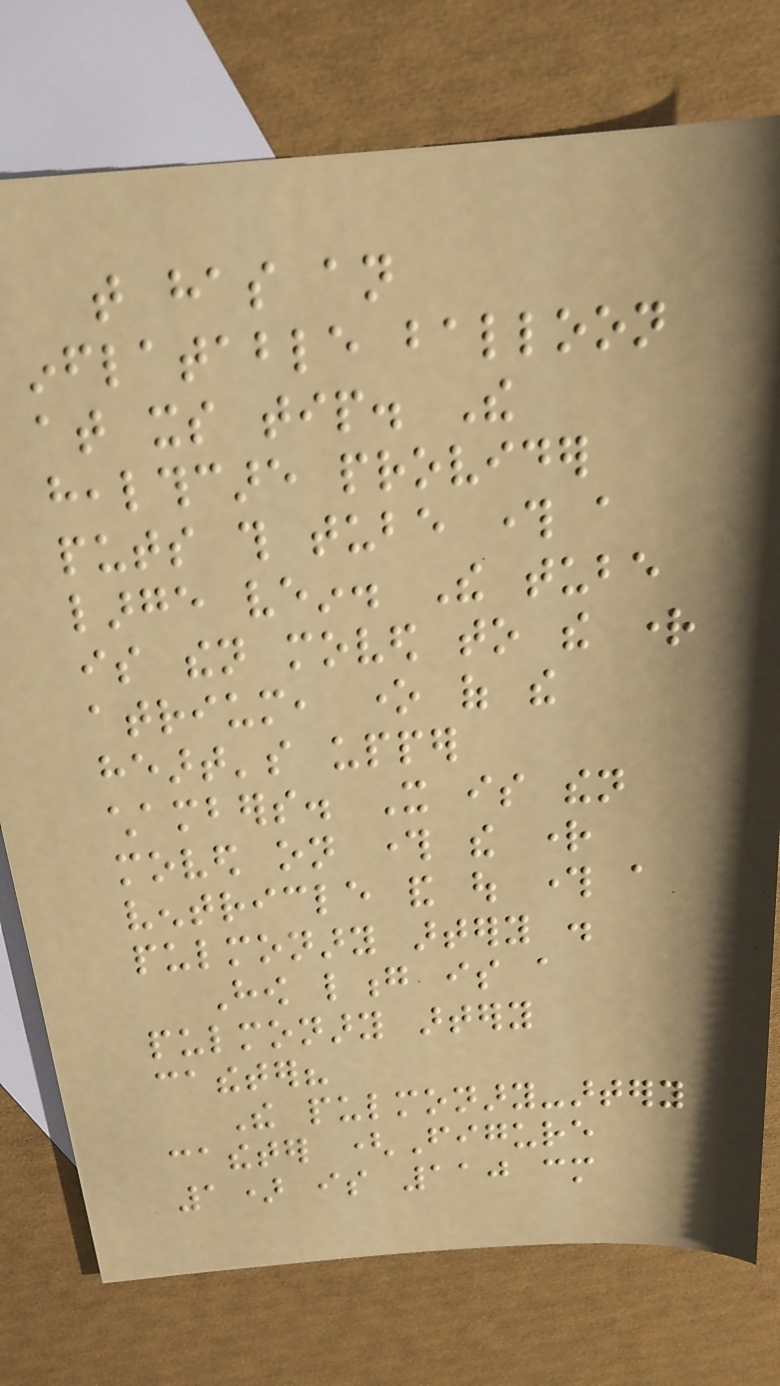that has an
inflatable balloon
at its tip. The
healthcare provider
puts this tube through a
large vein. The tube
is then moved to the right
atrium, one of the
heart's upper
chambers. It is then
moved on through the right
ventricle and out through a
pulmonary artery .
How long is a
pulmonary artery
catheter?
The pulmonary-artery
catheter (Figure
1) is 110 cm
